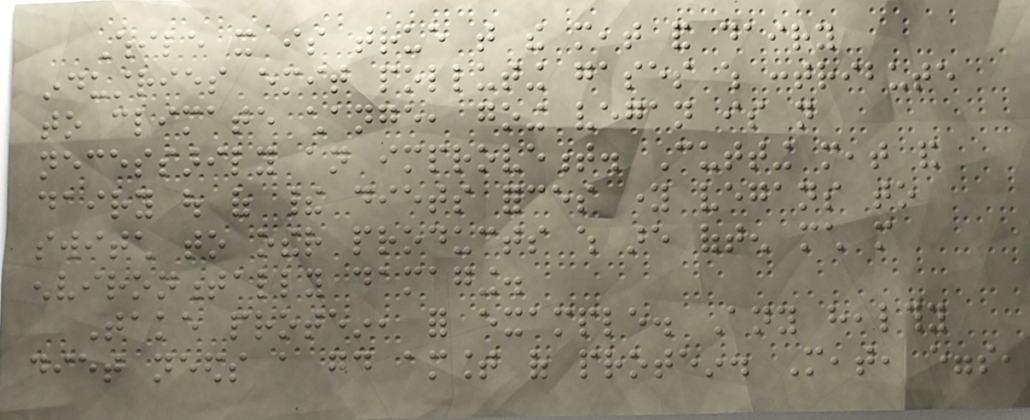While it is true that the meat and dairy
industries emit polluting gases which contribute
to climate change, going vegan is not
necessarily an improvement. Cutting meat and
dairy out of their diets forces young vegans to
switch to other products which are often much more
environmentally damaging.
Take protein, for example. Any healthy
diet needs a good amount of protein. Meat, eggs,
